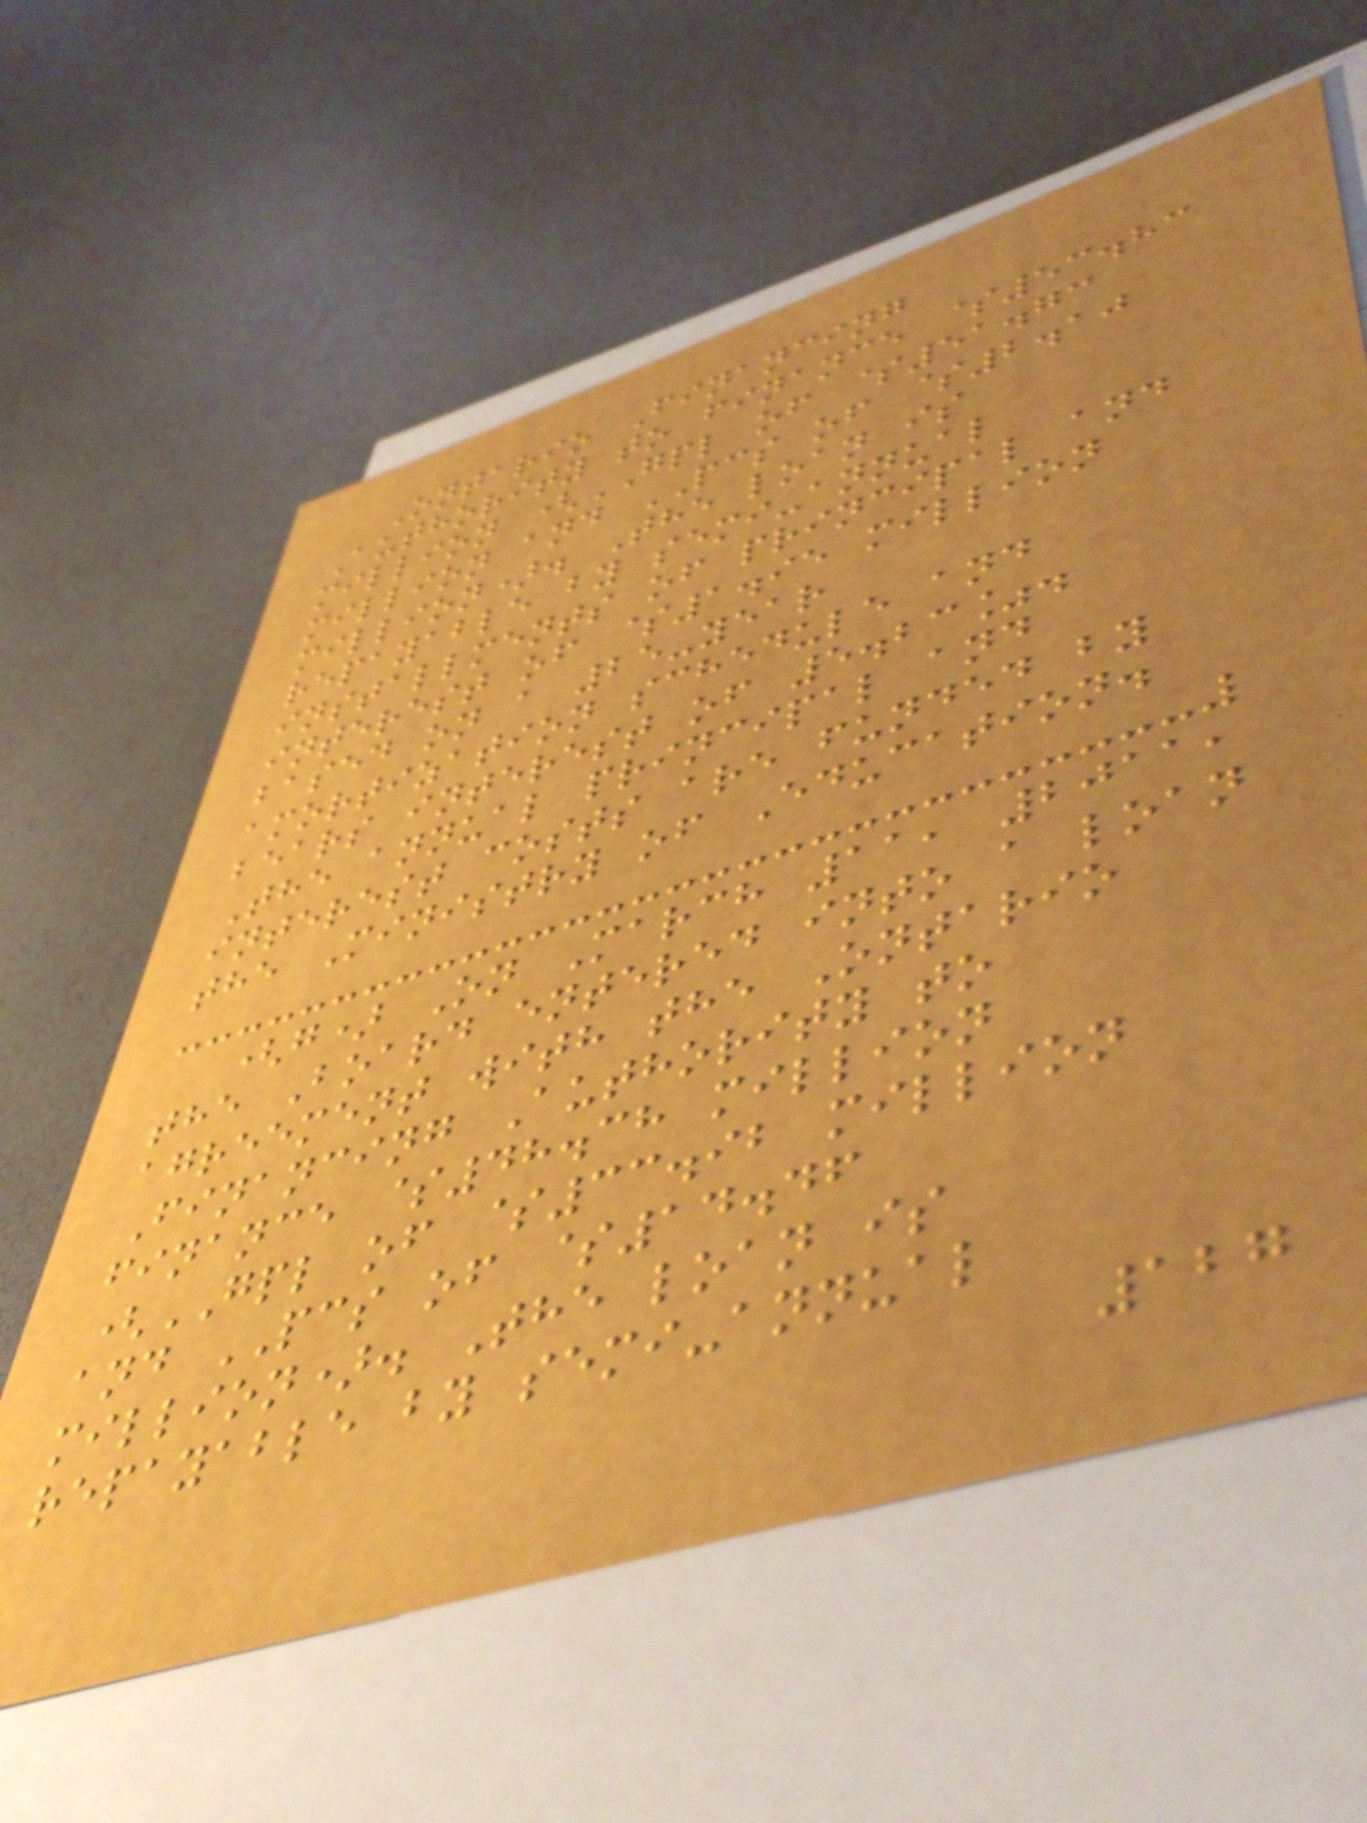Ontario Financing
Authority to finance $53.83
million (GPL of $51.73
million and PCS of $2.10
million). The loan is
repayable by semi-annual
installments of principal and
interest of $1.95 million
based on a 25-year
amortization schedule and
bears interest of 5.23%.
The annual principal and
interest costs are funded by
the Ministry of Education.
(g) On March 11, 2011,
the Board entered into a loan
agreement with the Ontario
Financing Authority to
finance $48.38 million
(GPL of $33.92 million
and PCS of $14.46
million). The loan is
repayable by semi-annual
127
